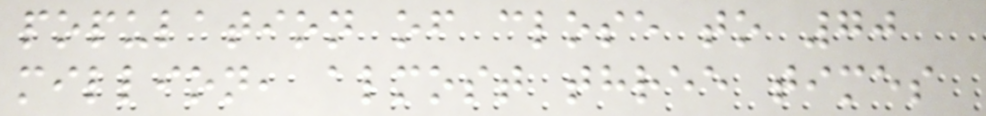population of close to 70
million, almost three times
